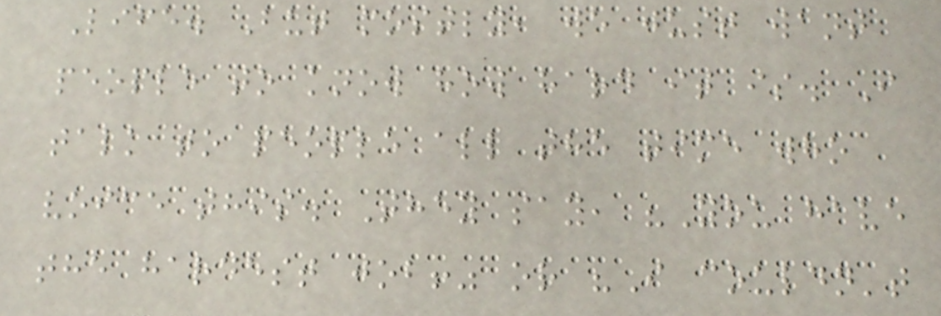Life. But mostly, we just want
people to know how hard it is. I
talk to people all the time who
voice this. They say, "You have
the hardest job!" or "I couldn't
